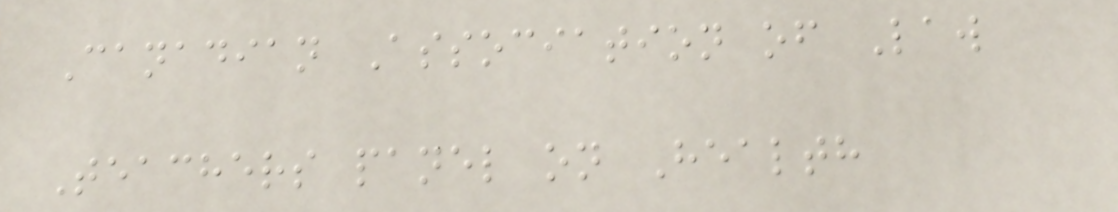Canadian Association of Law
Teachers panel on Health
